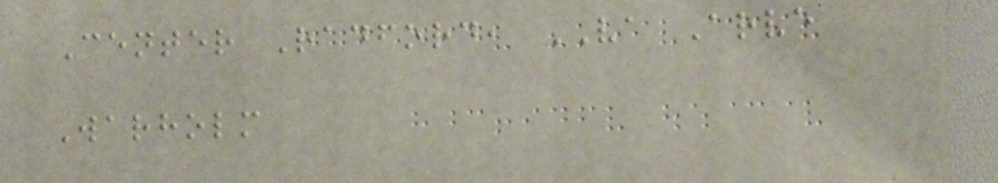Center Radford, VA Arve
Warholm
